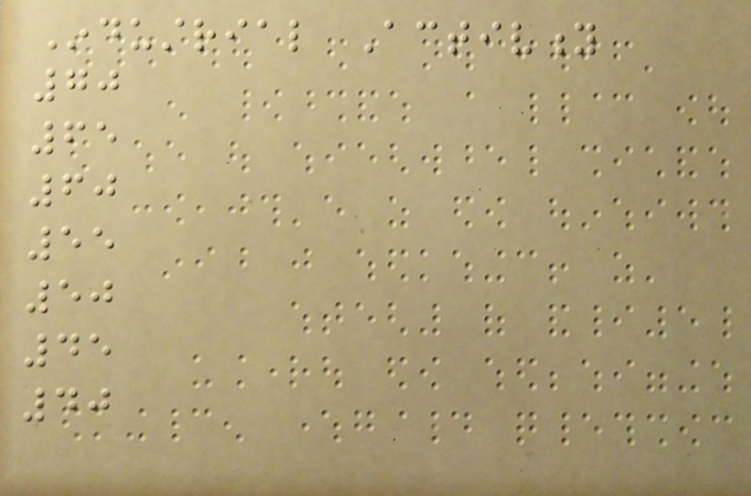Industrial Activity
70
65
60
55
50
45
40
